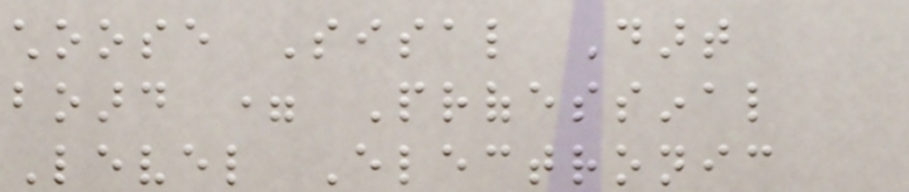choose Sisal Dart
board = Professinal
Level Electronic
